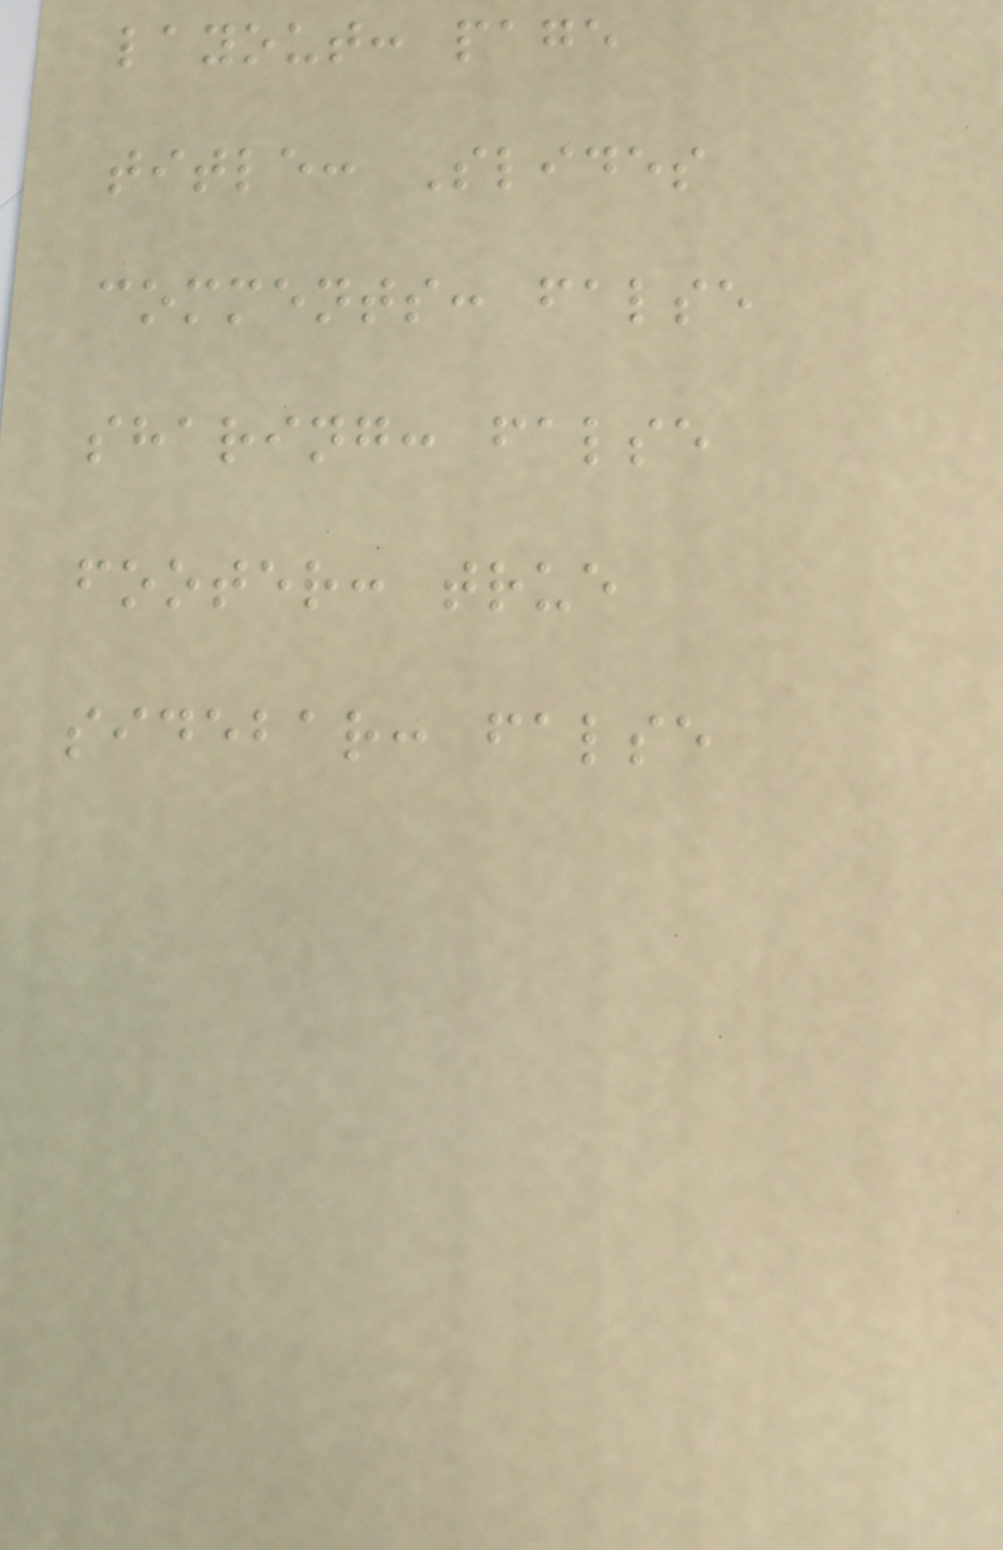layout: page
title: Slides
comments: false
sharing: false
footer: true
sidebar: false
